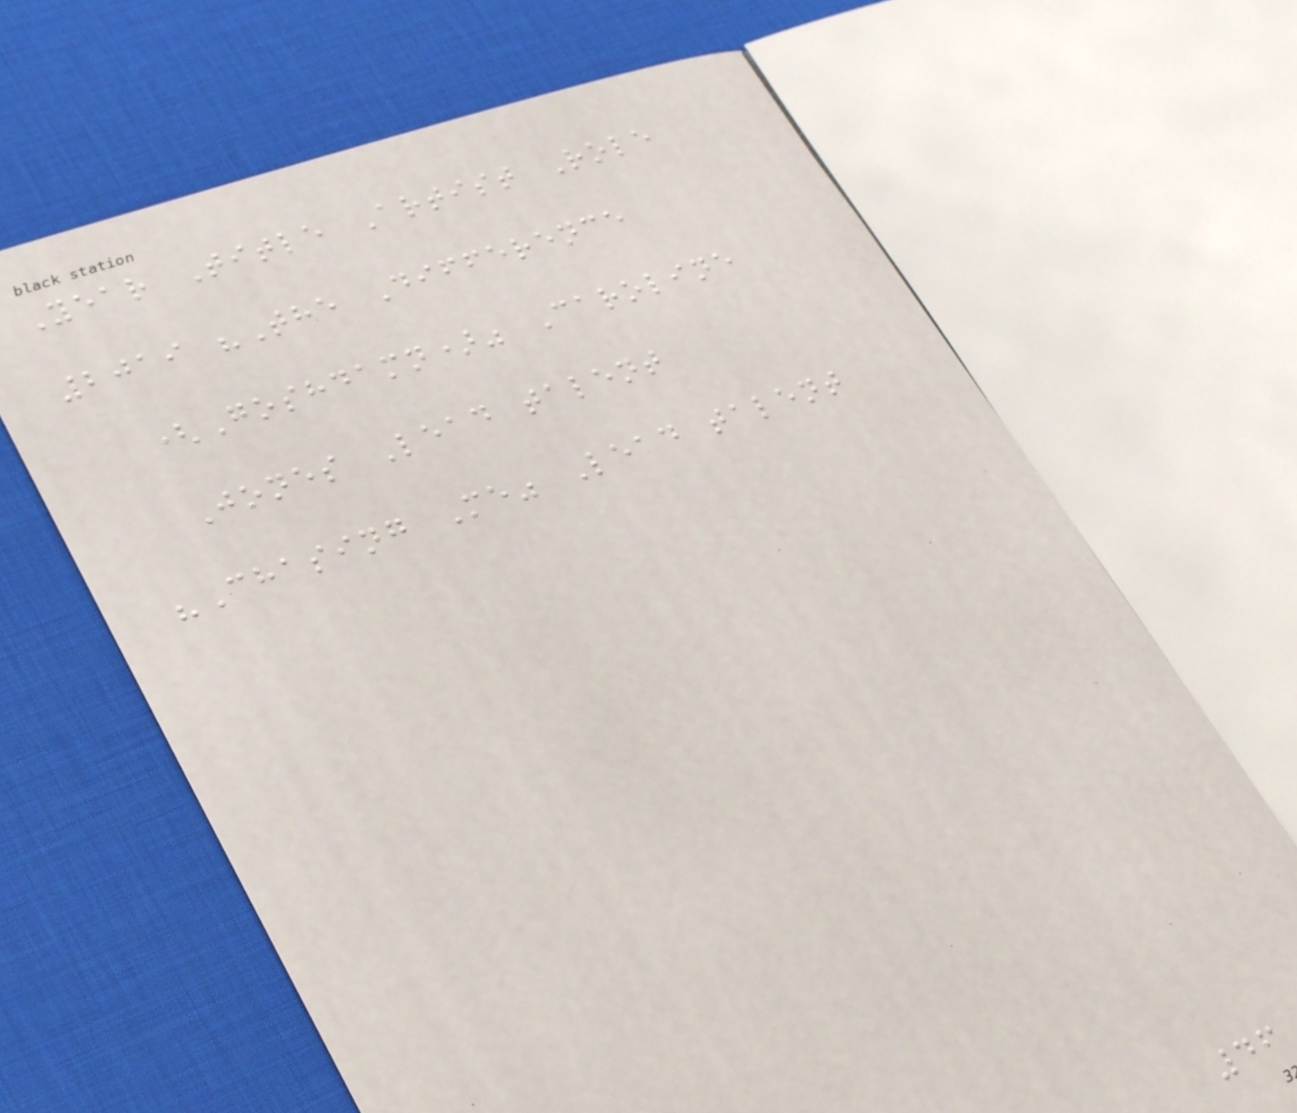Year Title Artist Role
2019 "The Difference
(Goshdamn)" Caroline
Jones Lead talent
"Chasing Me" Lead talent
46
